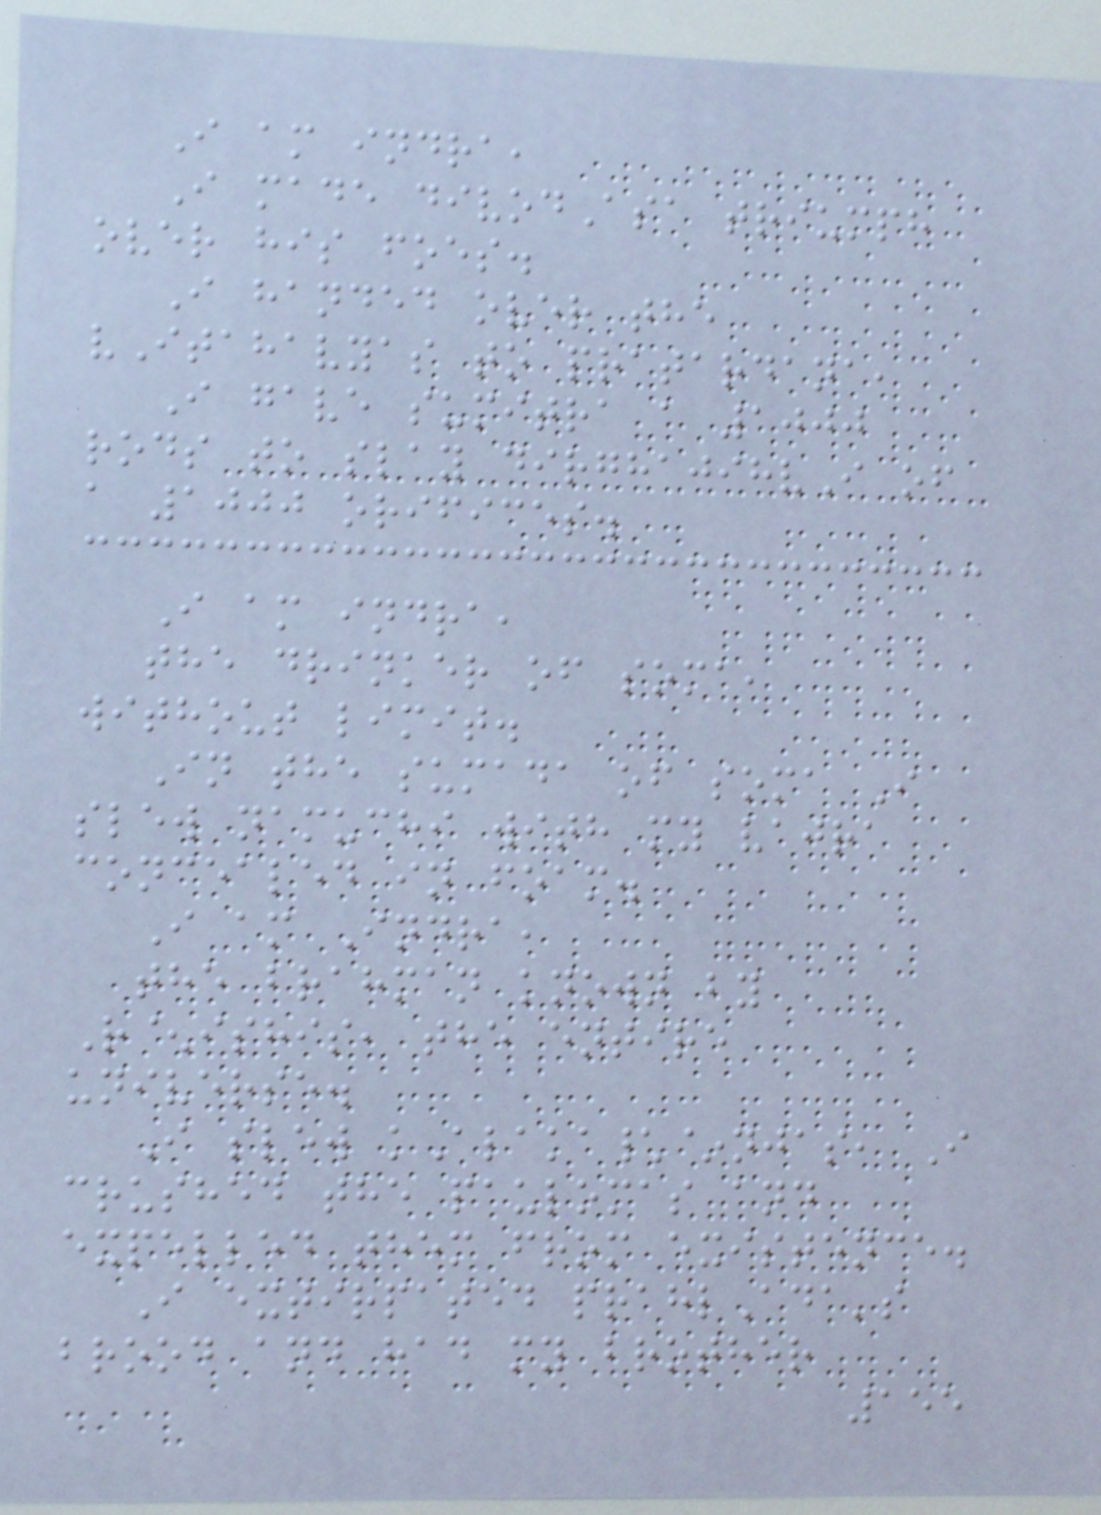I am indra,
I made divodAsa triumph
over his foes.
I handed over the
vItahavyas to pratardana,
I gave sumitra a 1000
rods to slay dirghajihvI of
a 1000 orifices.
I am indra,
the drinker of soma,
without limit.
In the sumada of soma I
slew namuchi with my vajra
concealed in foam.
I am Indra,
the brahman known by
R^ishis, the entire
universe.
I slew kAlaka\~njas, I
crushed the paulomas and
expelled them from existence.
I extirpated prahlAda's
brood and had my brother
155
